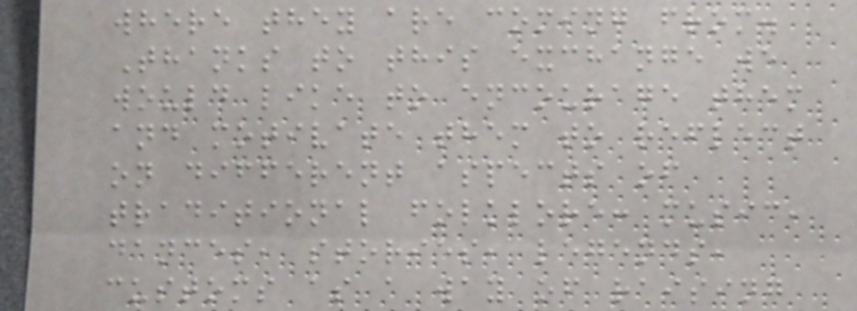where they are coming from.
Thanks to this exchange we
would like to encourage them
and motivate them to reflect
on different aspects of
traditional folklore: music,
dances, stories, legends,
customs as a way of raising
